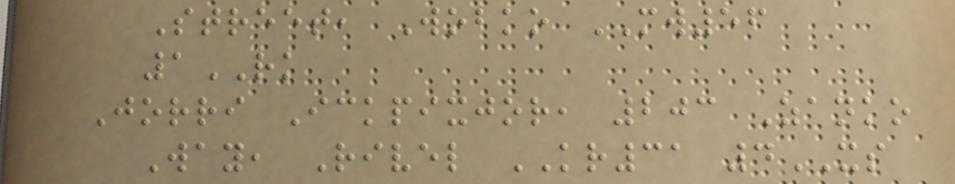Street, Wobko MW56
1RK
Jorri Ickpixjor, 203 Zanko
Way, Rivel KR31 4XS
